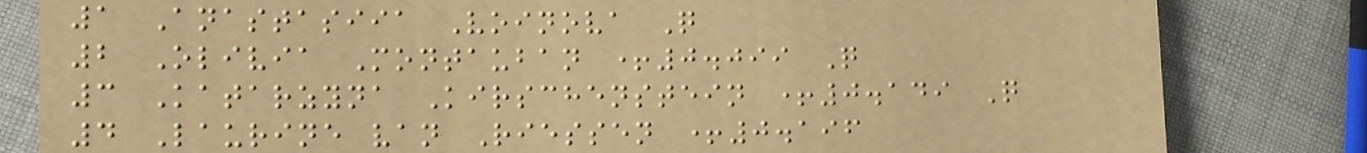1 Anastasiia Voinova Q
2 Olivia Montauban +0.099 Q
3 Katarzyna Kirschenstein +0.149 Q
4 Laurine van Riessen +0.196
